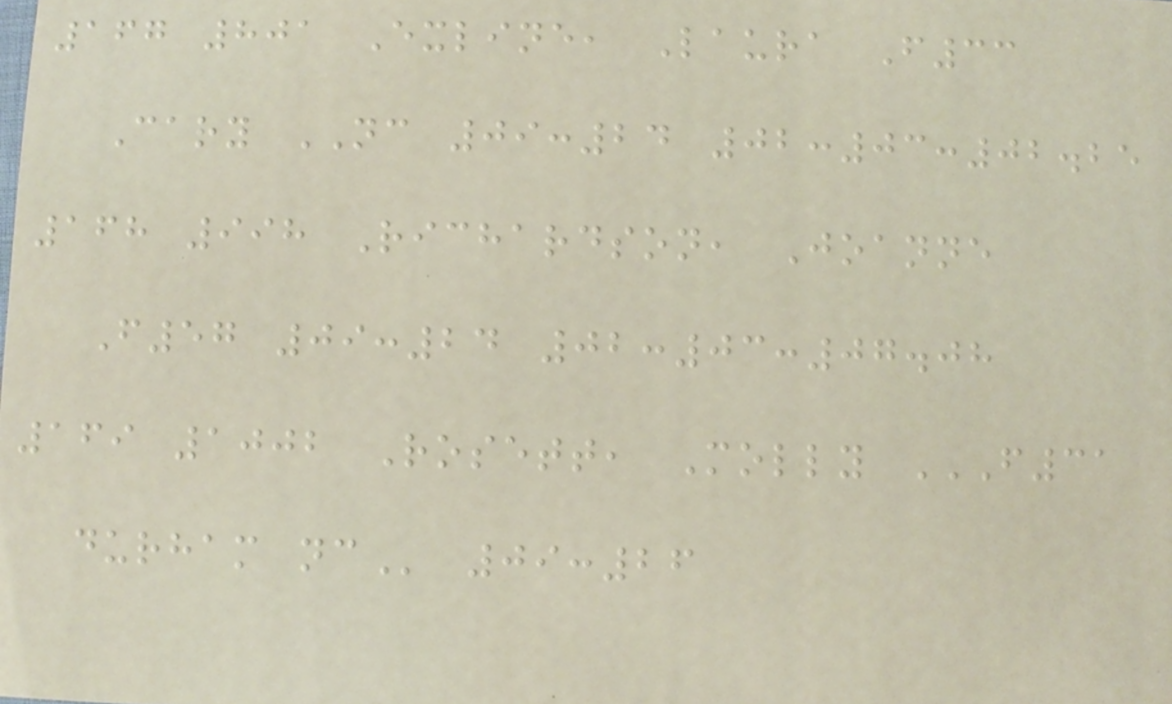167 801 Exline, Laura F33
Cary NC 09:24 02:03:02.25
168 998 Richardson, Joanne
F57 09:24 02:03:07.08
169 1002 Rosett, Molly F31
DURHAM NC 09:26
